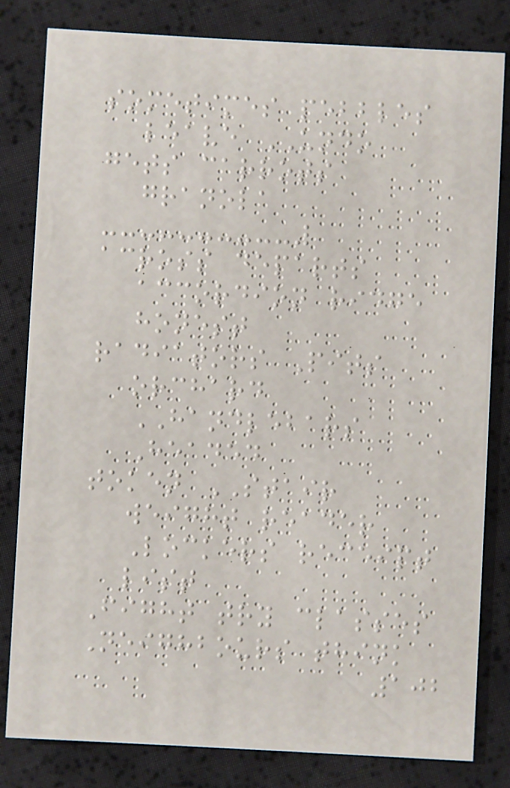sometimes pebbles
leave UNDO
gets carrots
granola
across departs
accordion ridge
honest
radiators Pits
orchard
HANDLEBARS
Headed
token STAIR
weight reader
Lockers receipt
list
Fight try classes
Neighbours think
102
